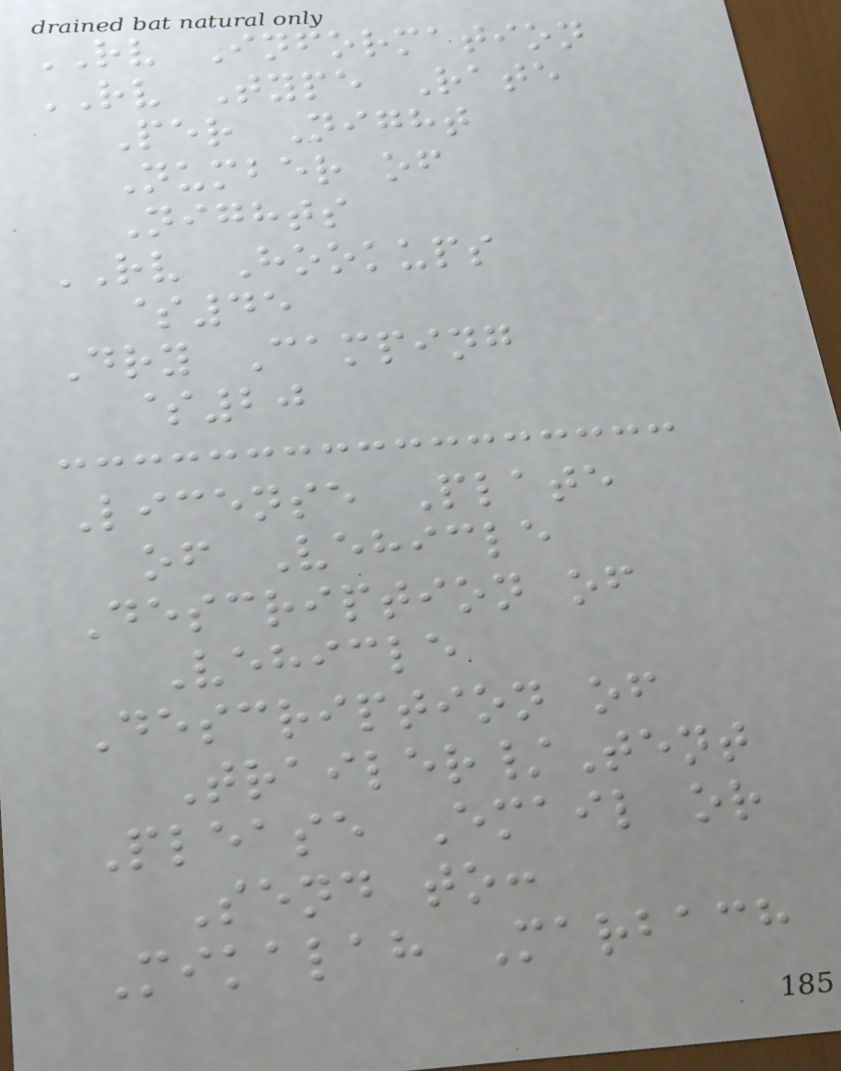RV Information
RV Type Rate
Per Night
Number of
Nights
RV Hookups
$45
Dry Camping
$20
License Plate
of Vehicle
Description of
Vehicle
Description of
Trailer/Tent
Please Email or
Send to:
Mikalah Marbach
